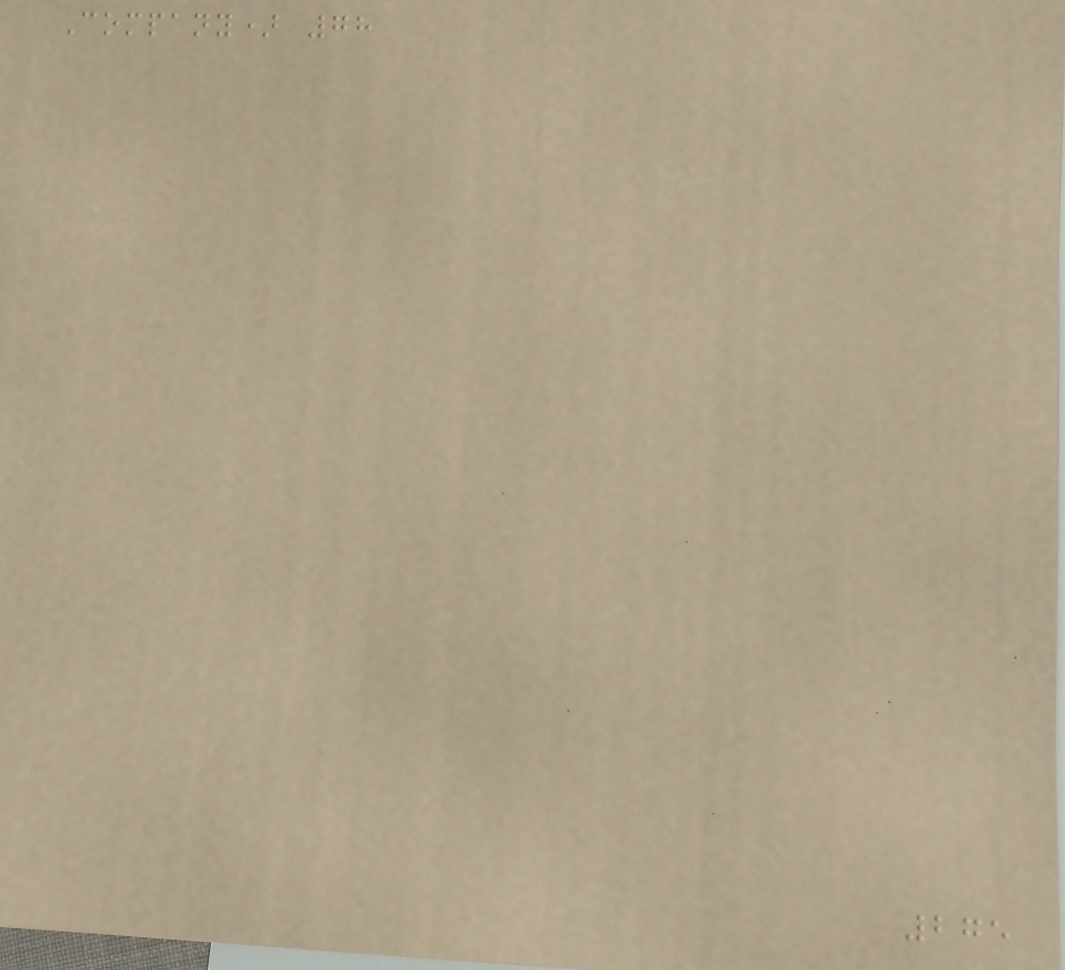Company) 78
275
